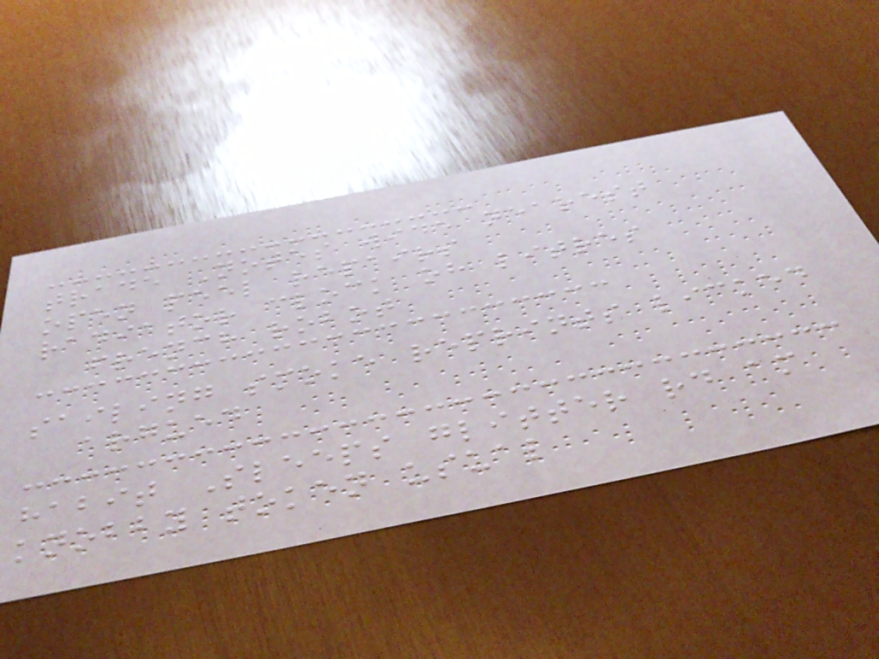trade Notes wide nearest
open peel repairs
radiator clock oh litres
french robot
sailing smoke reprints licked
argued
habit Sleeps glitter rd am
knobby token usual
